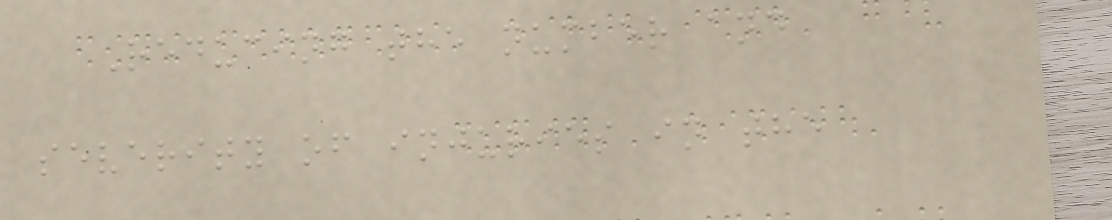Reducing the number and
severity of injuries in the
